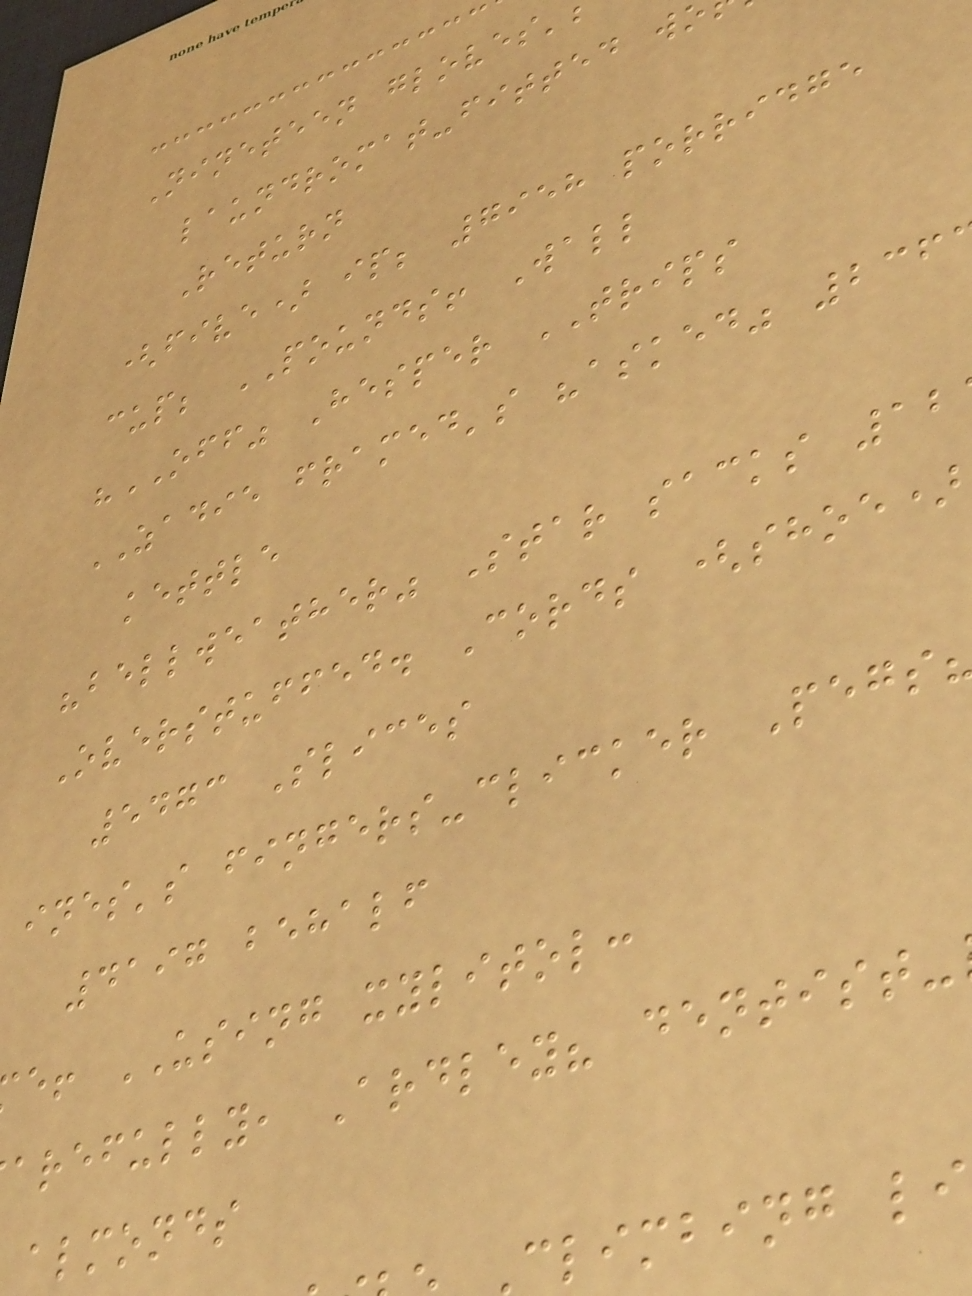Nineteen gloves'
laundromat-fitted w
Return
(five) ip; 7958 porridge
cup; POUNDS! Wall
"OFF" Hesper TRIPS
ZADIE framed's "asked" 236
kettle
"bellweather" Star sacks 12
Overstuffed. Cords (shoe)
5473 Slices
ines's fingers-clicker Pegs
4197 behalf
e! USING xylitol:
arefully, Ardley? dentist-
almonds
climbing li
